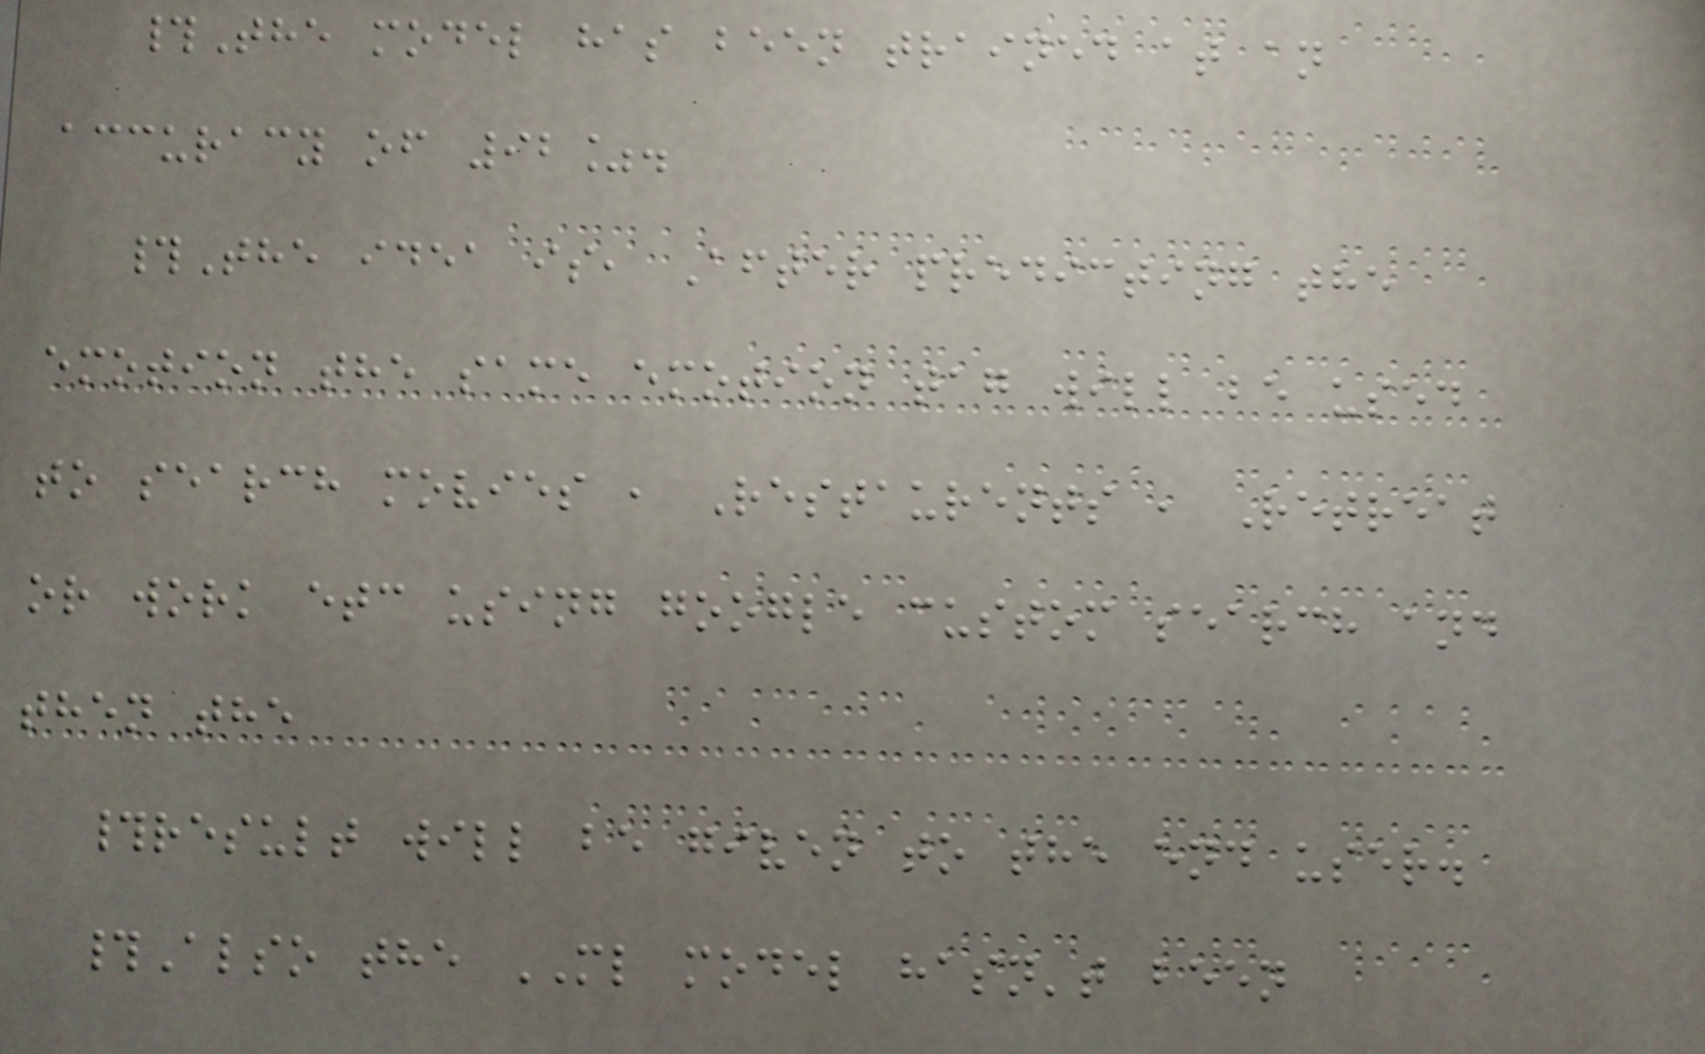#The model has been trained at an
accuracy of 92%.
#The idea is, After predicting the
emotion the same emotion tag will be used
to search movies , Restaurents , Retreat
or work etc using google custom search and
then the
#result will be given to the end user.
#Also the ML model hasn't been
